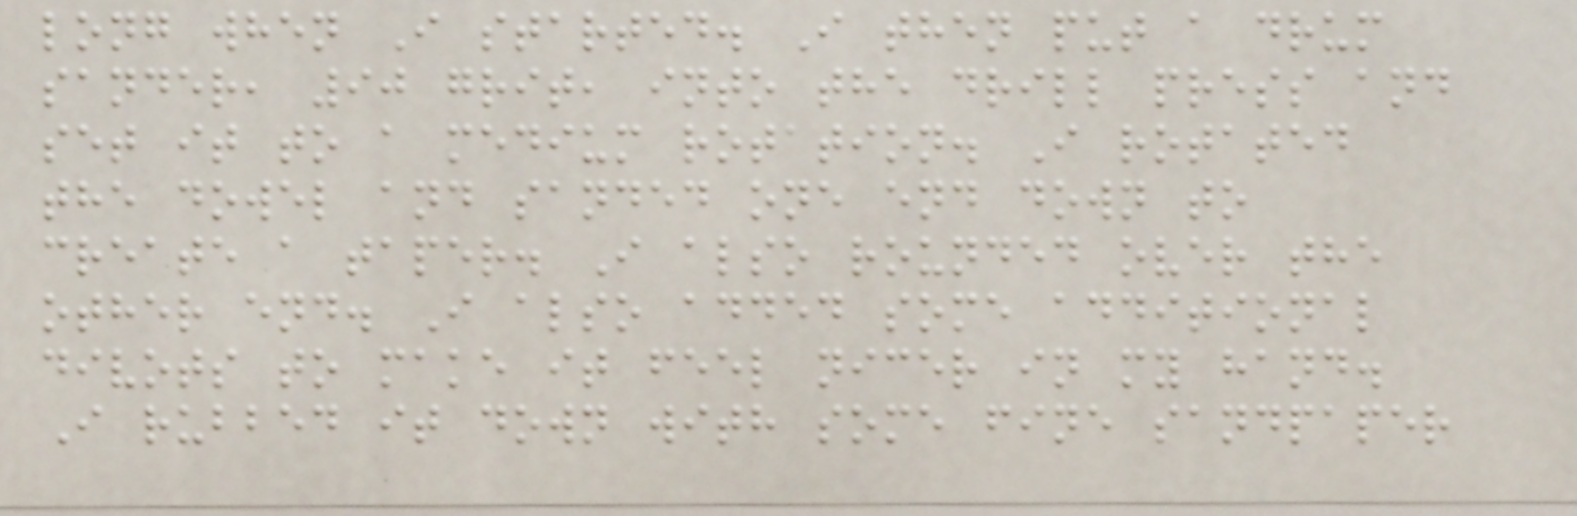long when I started. I then put a drum
sander, 90 grit, into the drill press and
set it to a medium rotation. I rotated
the dowel and sanded one end down to
create a taper. I also rounded over the
other end. I also added some additional
divots to make it feel nicer in my hand.
I rubbed it down with some fine sandpaper
